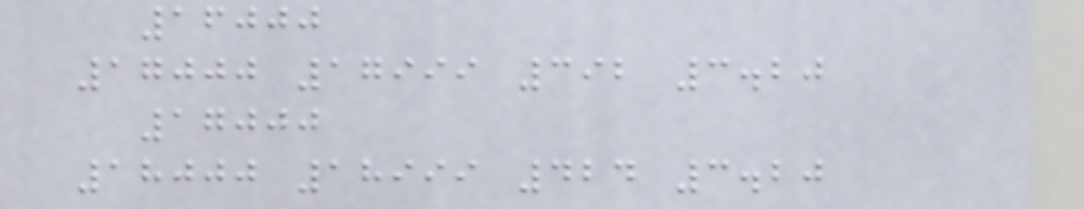16000
17000 17999 392 3.20
17000
18000 18999 424 3.20
